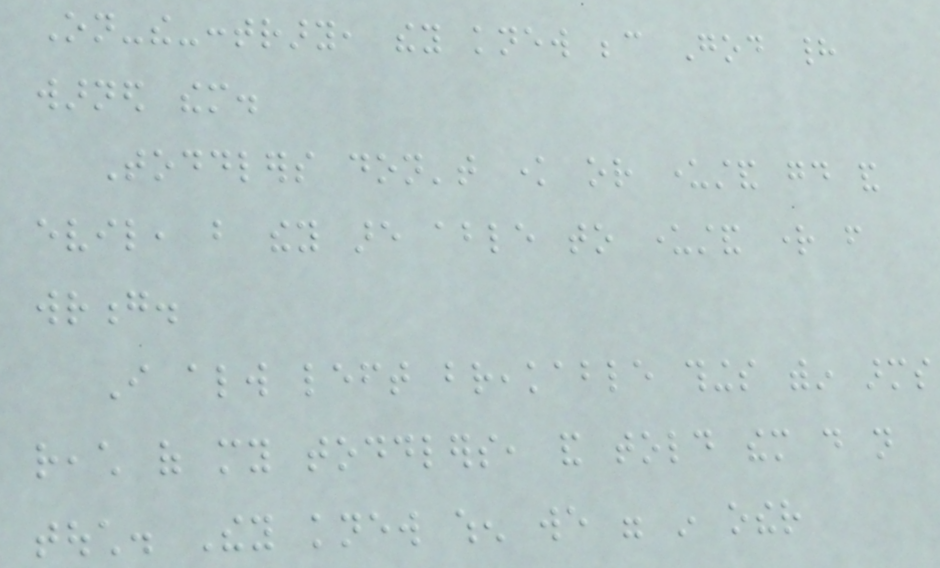On-the-contrary, they knew because God had
warned them.
Toddlers don't know or understand good and
evil, but they are able to understand right from
wrong.
I always left breakable things within arms
reach of my toddlers, and told them do not
touch. They knew when we were in other
